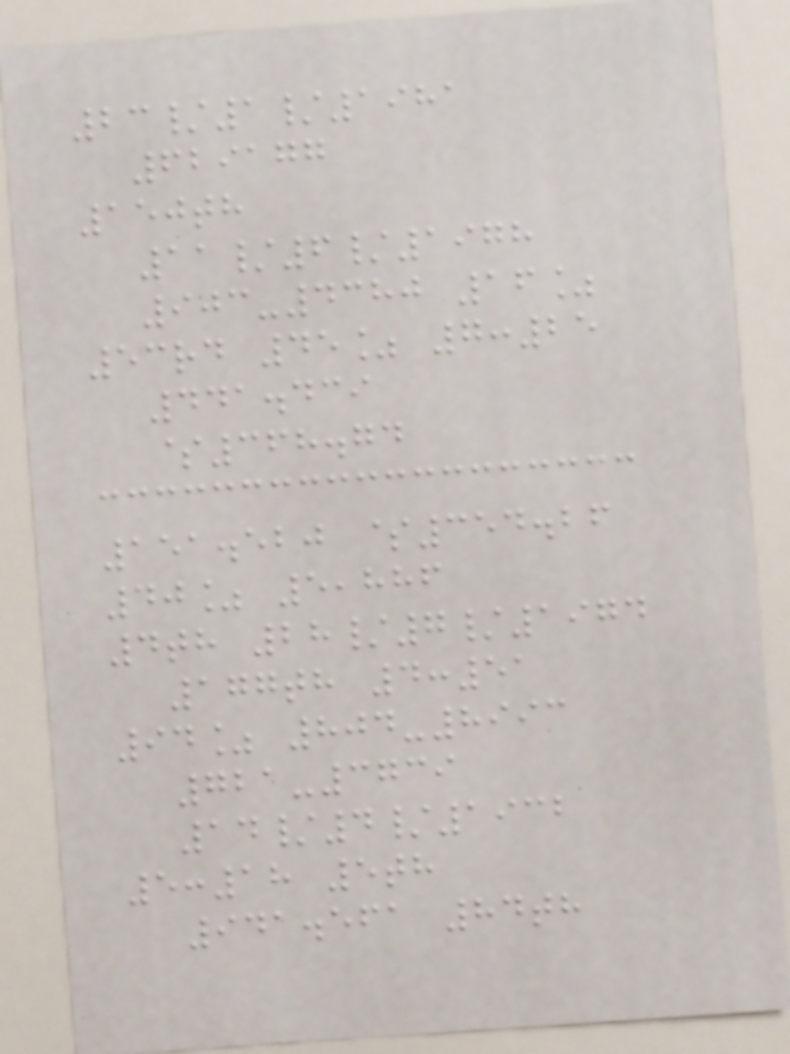23/1/1981
629177
150th
11/6/1978
903-4380 16%
53rd 45% 7:25
441.439
$368.74
151.520 $354.26
40% 5,886
4th 28/7/1974
177th 4:51
94% 804-8993
721-3739
14/4/1932
5:18 5th
941.561 84th
